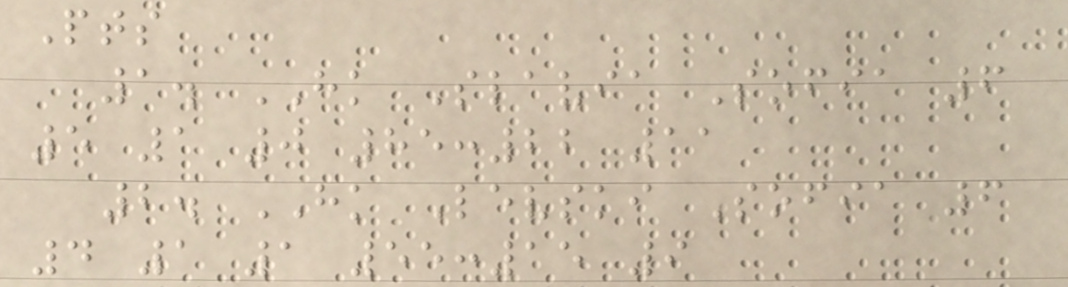Pts
1. HK Slavia Sofia 6
5 1 0 85:22 11
2. HK Levski Sofia 6
4 1 1 55:15 9
